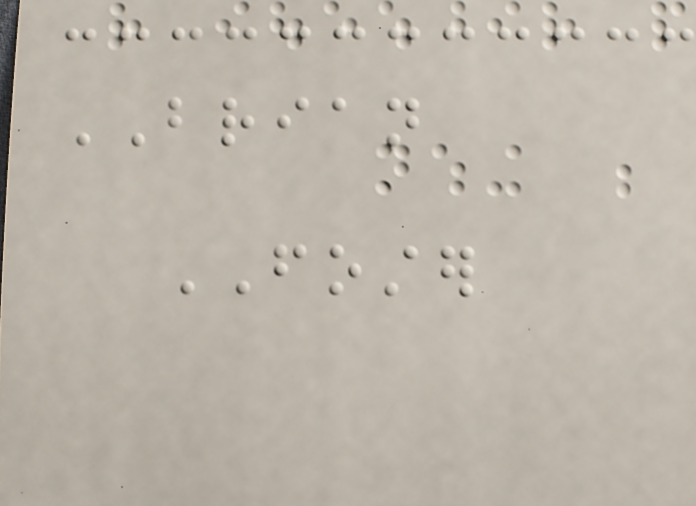BRIAN
FOSTER
